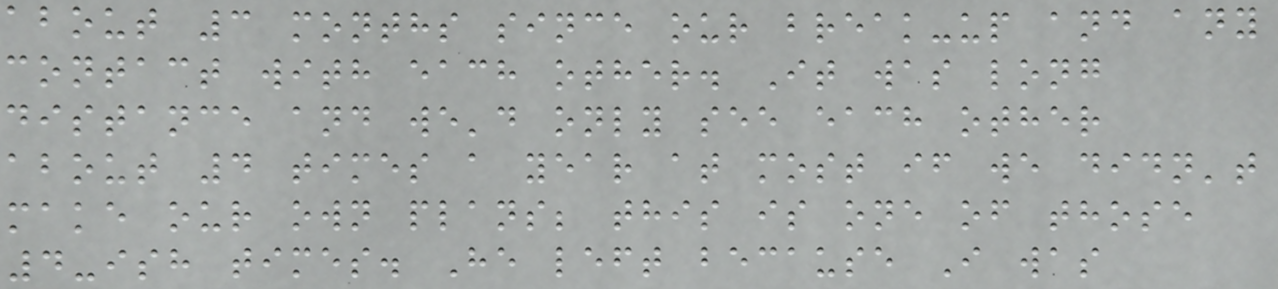about 3 months since our break-up and any
contact with each other. It was long
distance and we'd only see each other
about 4 times a year at most if we didn't
make our own plans; this is one of those
4-ish times. He left because I was
